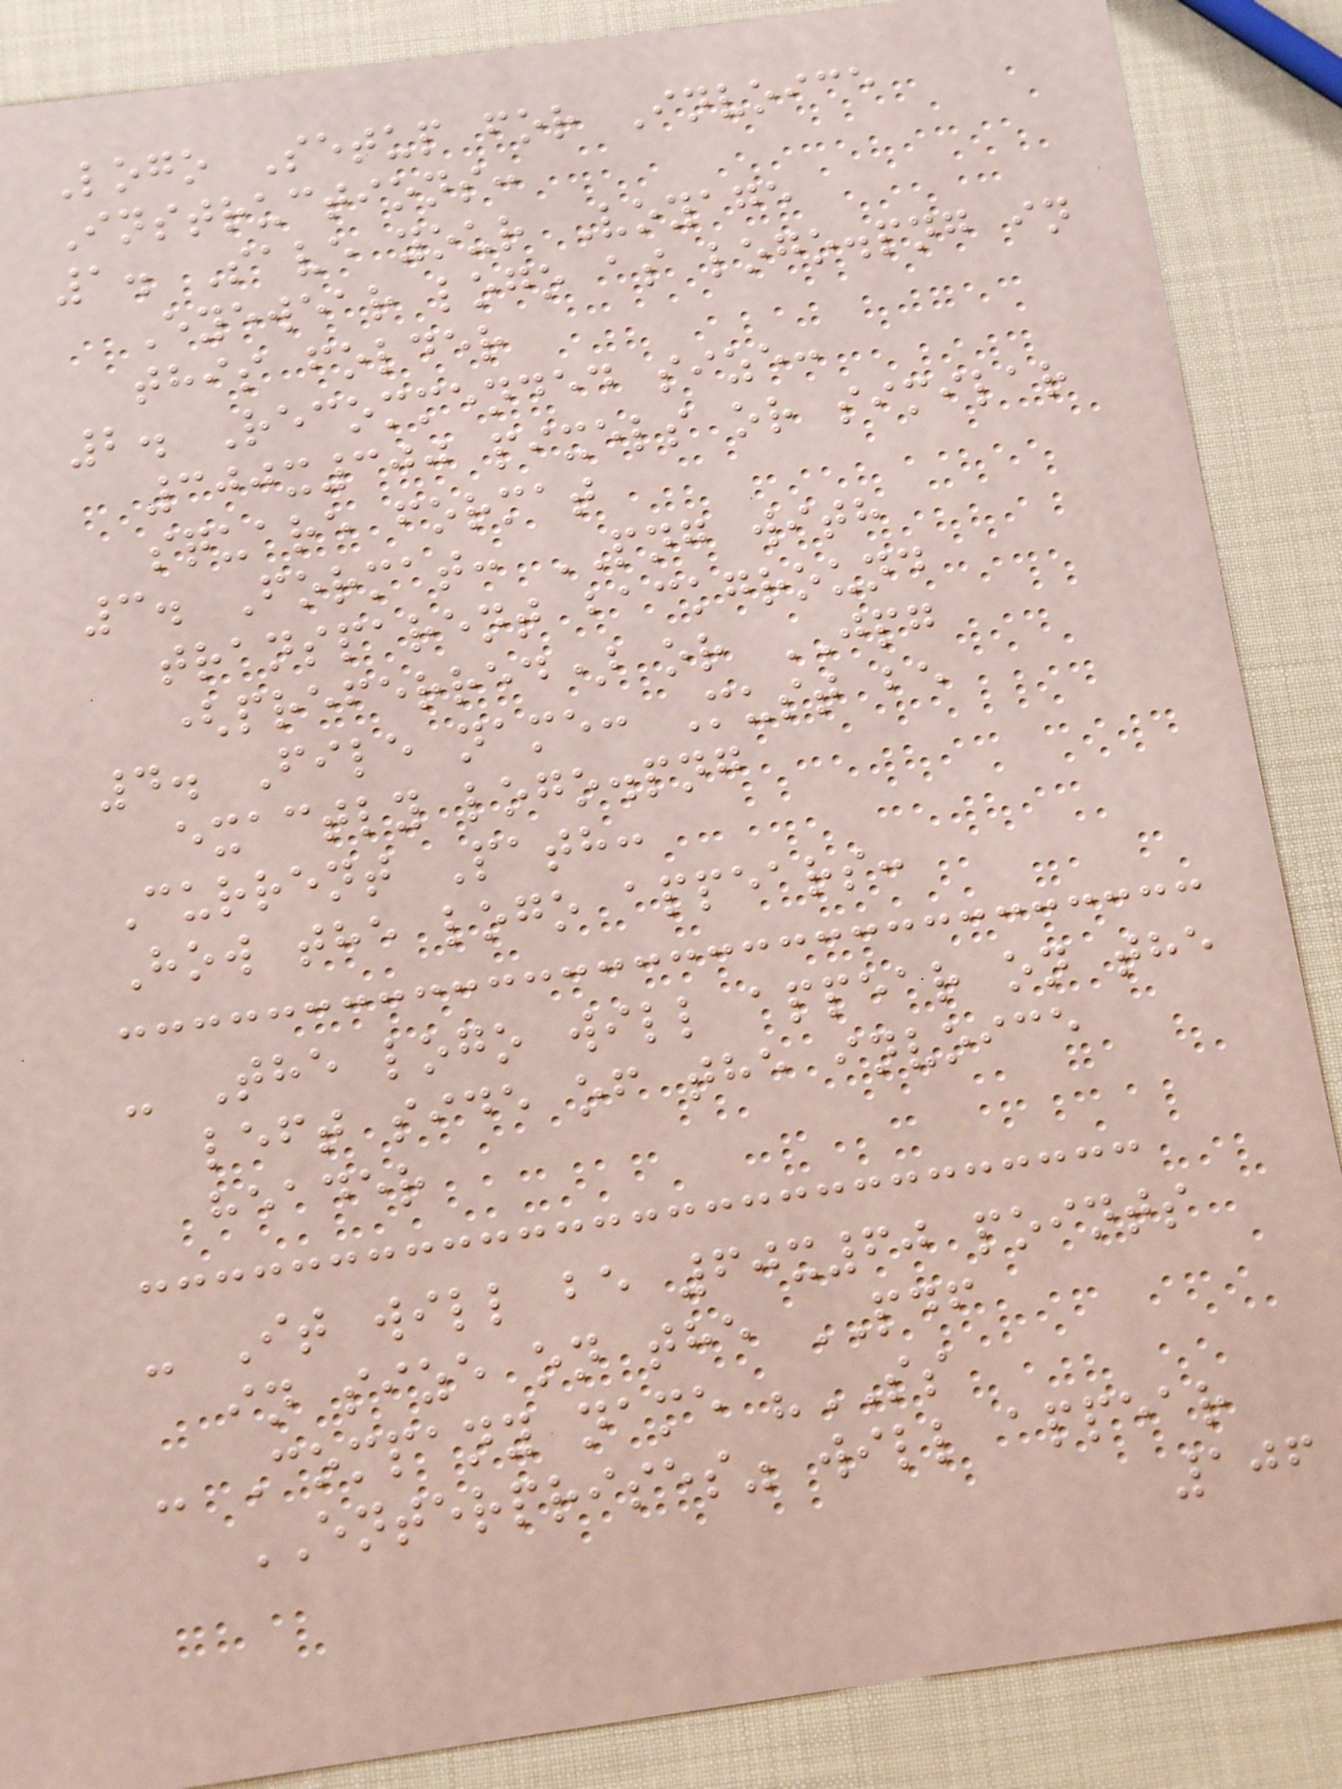Logo Setup for Invoice
Instructions:
1. Save your Voyage
Eyewear logo as logo.png in
this folder
2. Recommended size:
300x300 pixels or similar
square format
3. Format: PNG with
transparent background
(preferred) or JPG
4. File name: Must be
exactly logo.png
Current Path:
How the logo appears:
- The logo will appear on the
left side of the invoice
header
- It will be 60x60 points
in size on the PDF
- Company name "SS
ENTERPRISES" will appear
106
